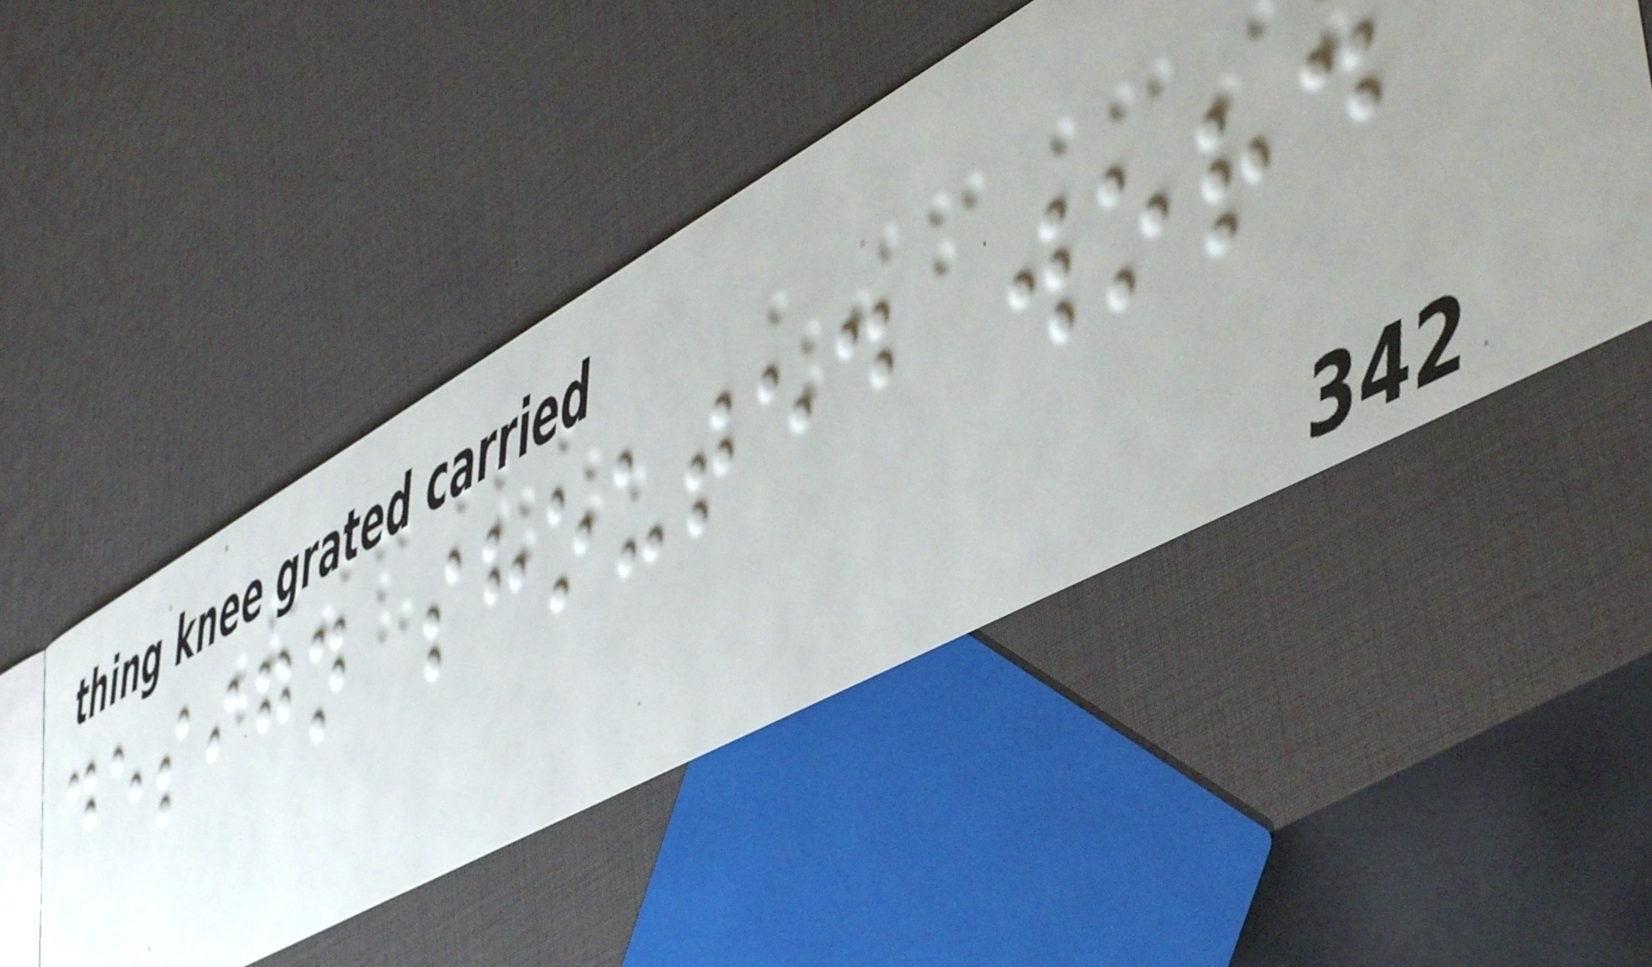design shouted word
